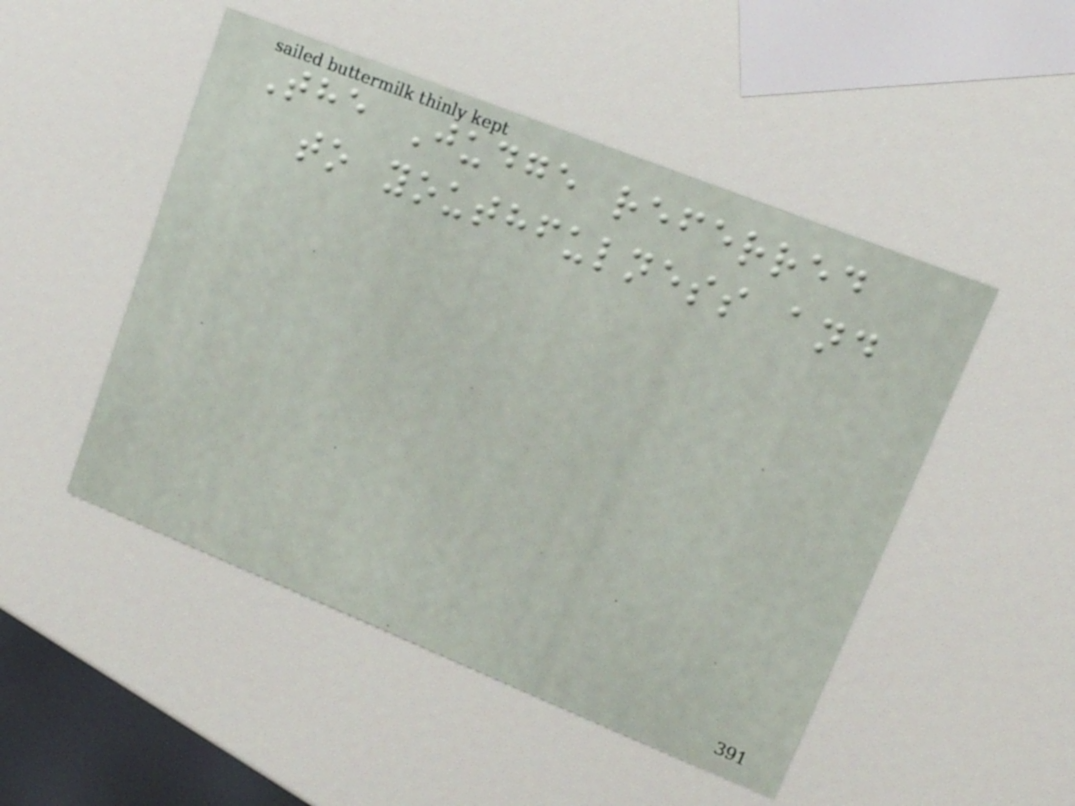The Judge referred
to youthfulness and
